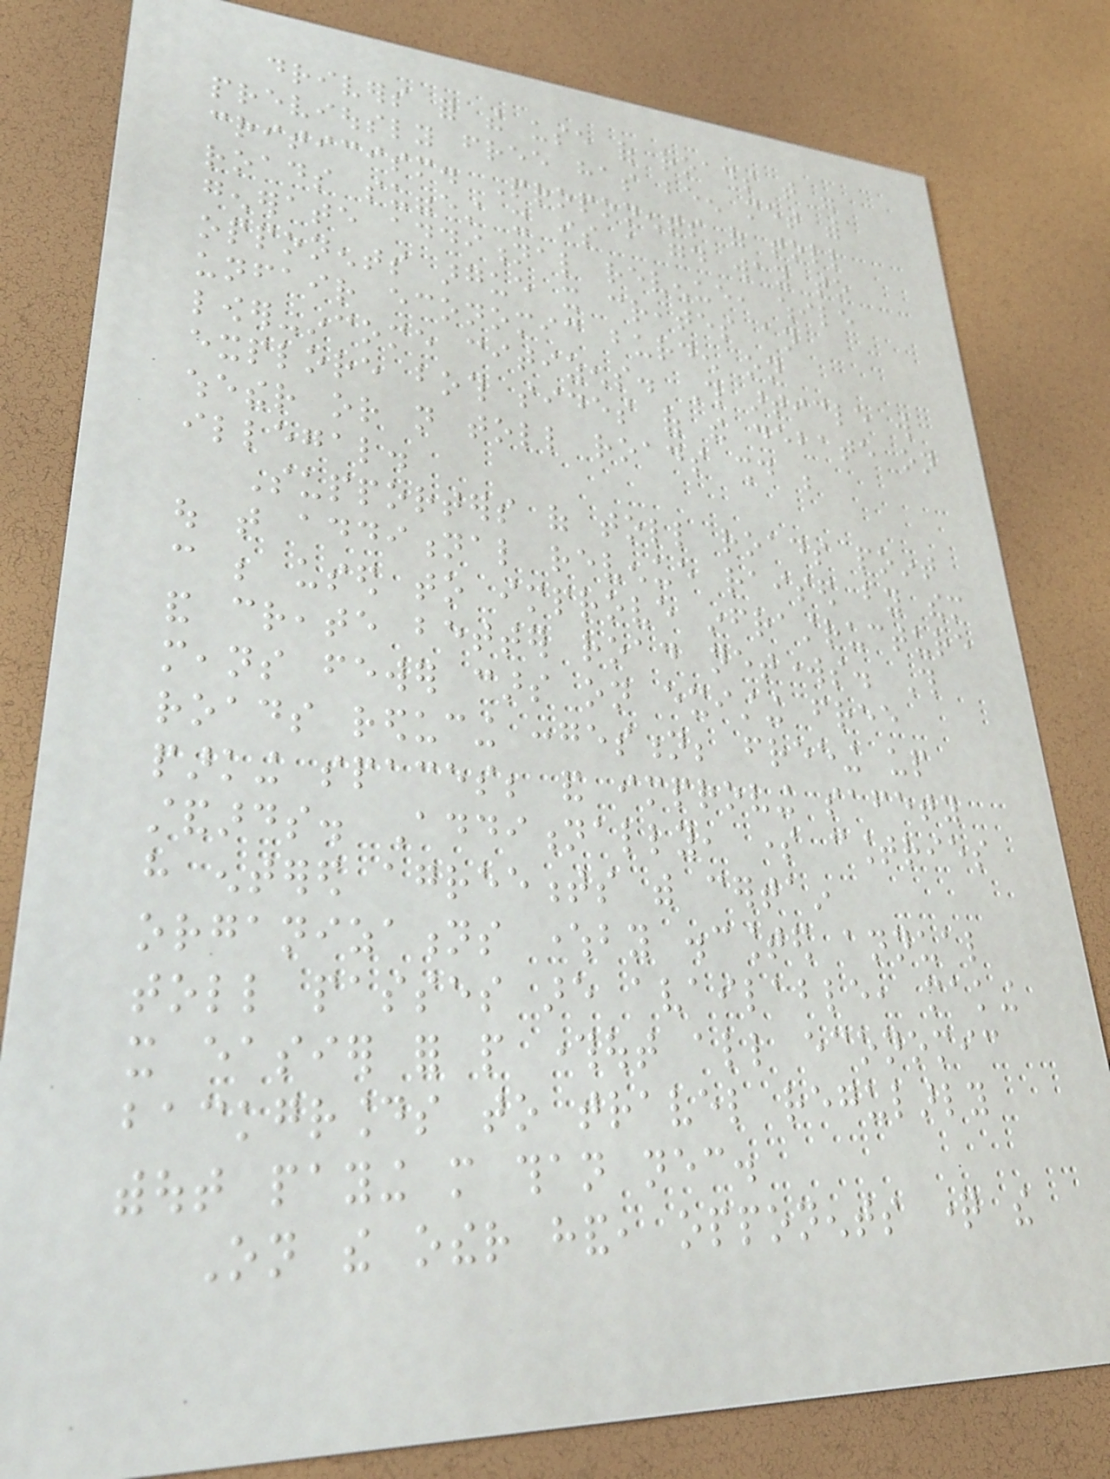drivers for the use of roads that were
previously free has been met with
criticism. Proponents of toll
roads suggest it is a good way to
generate additional revenue, while
opponents argue it creates an
unfair economic burden on
lower-income citizens. This article will
explore both sides of the debate on
whether or not toll roads should be
illegal.
Supporters of toll roads point
out that additional revenue raised by them
can be used to improve infrastructure
and create better road networks. This
means fewer cars on existing free
roads reducing congestion; freeing up
parking spaces; and improving safety
standards. Additionally, some countries
have entered agreements with certain
organizations whereby discounted annual
toll passes are available, making
it easier for people throughout all economic
backgrounds to travel regularly
without paying more than necessary.
On the other hand, opponents question the
